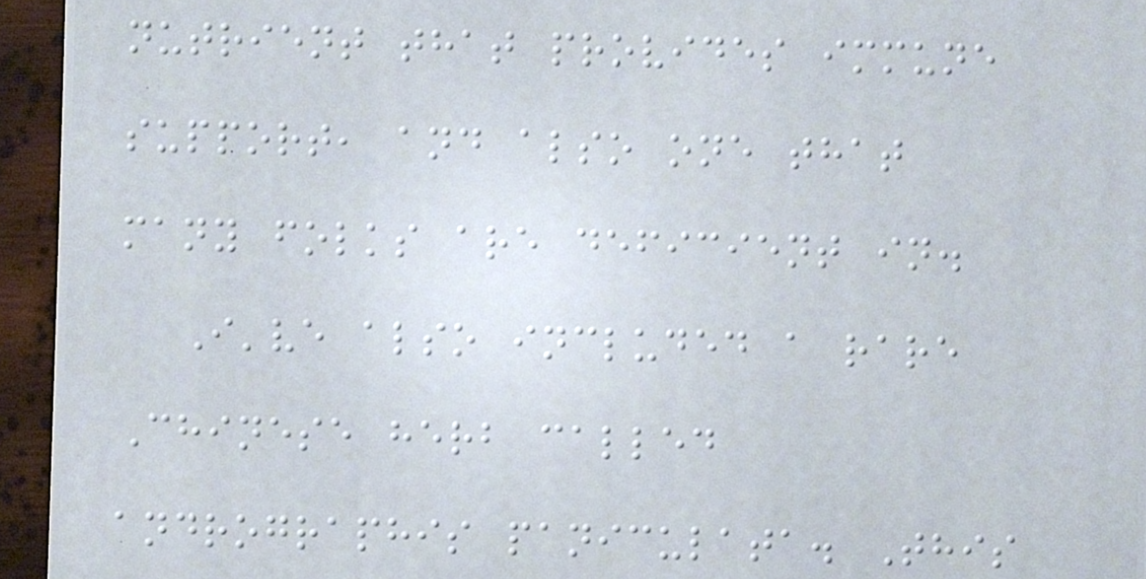nutrient that provides immune
support, and also one that
many folks are deficient in.
I've also included a rare
Chinese herb called
andrographis paniculata. This
